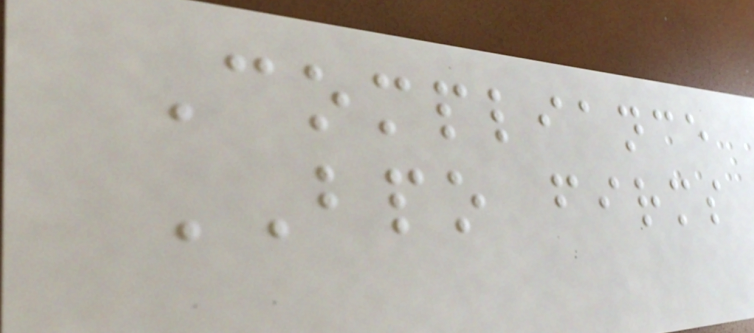Compliance
BPO firms
